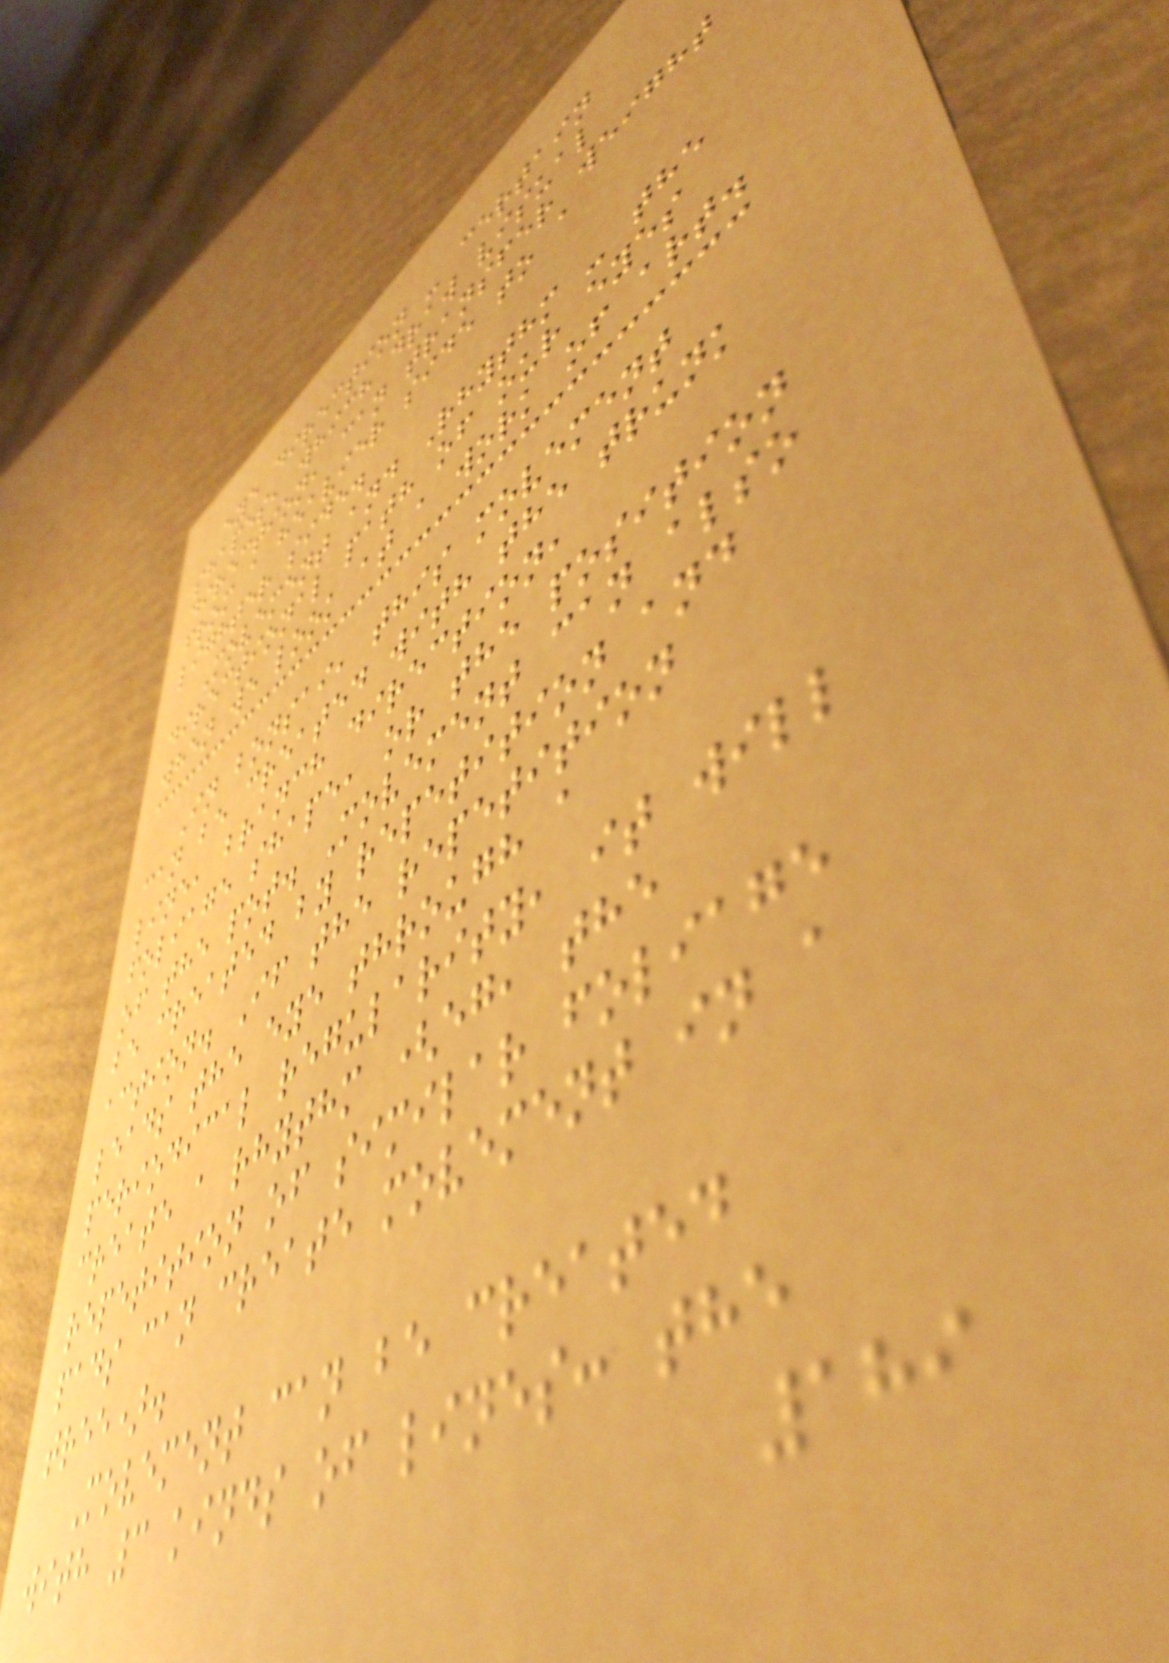eye direction - certain
shapes, which draw visual
direction, can transfer weight
from a heavier side to a
lighter side.
Movement and Rhythm - the
directional path of our eyes
when we look at a work of art.
In bonsai, this movement
can be created with the trunk
line, branch direction,
foliage shape, or the position
of the pot. Movement can also
be created by repetition and
action. If the repetition
leads the eye through a
periodical regularity, it will
create a rhythm (eg, the
repetition of similar foliage
pads can create movement in a
tree).
Movement can be created
with 3 kinds of lines: the
189
